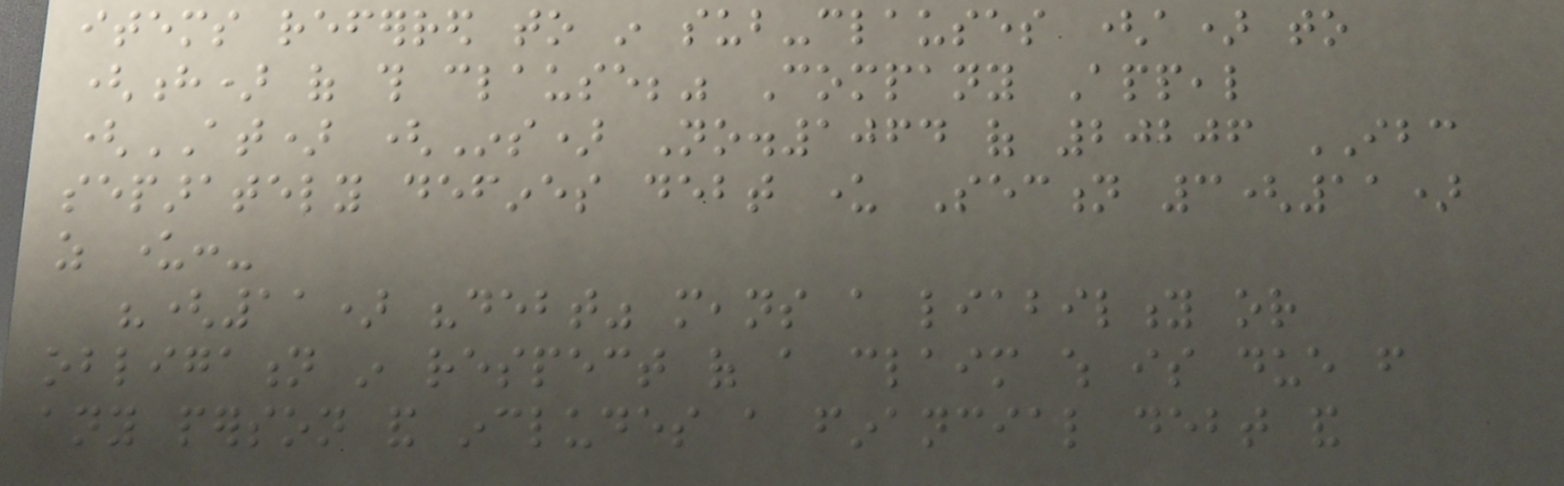items referred to in sub-clauses (a) to
(h) of this clause;" Company Appeal
(AT) (Ins) No.1064 of 20206 IBC
separately defines debt under Section 3(11)
as under:-
"(11) "debt" means a liability or
obligation in respect of a claim which is due from
any person and includes a financial debt and
